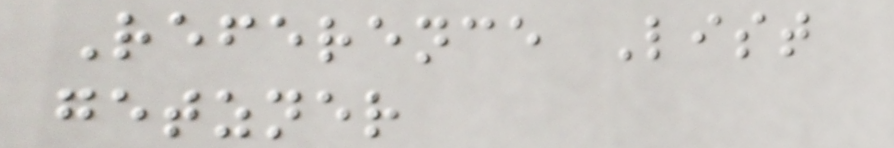Reference List
getzner
